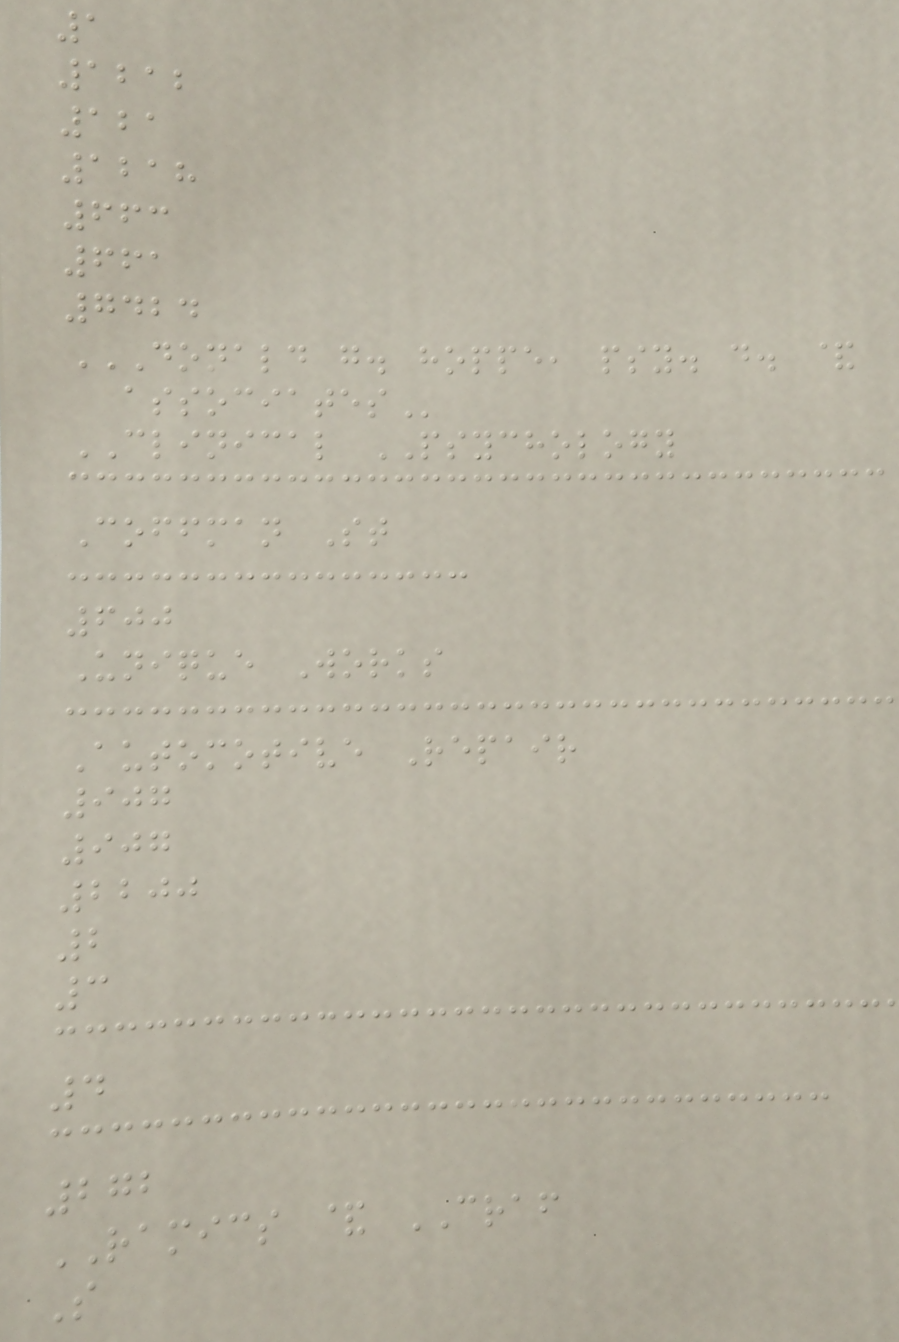1
1212
121
1218
663
661
7424
DONALD G. HOPPE, PSY. D. &
ASSOCIATES
CLINICAL PSYCHOLOGY
Coffman St
600
Unique Works
Automotive Repair
907
907
2200
2
3
4
272
RAMICS & CRAF
S
